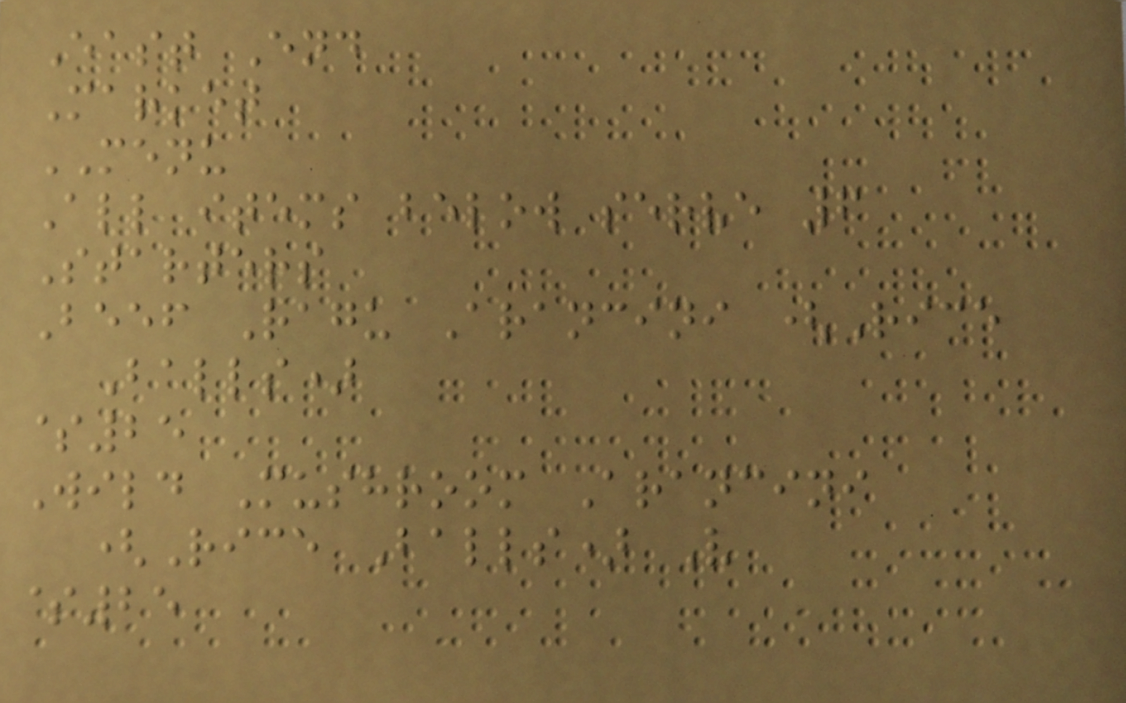East End
Market
MENU
All items below serve 6
Starters
Beef Ragu Arancini (Rice
Balls)
$25
Wild Mushroom Arancini
(Rice Balls) V
$25
